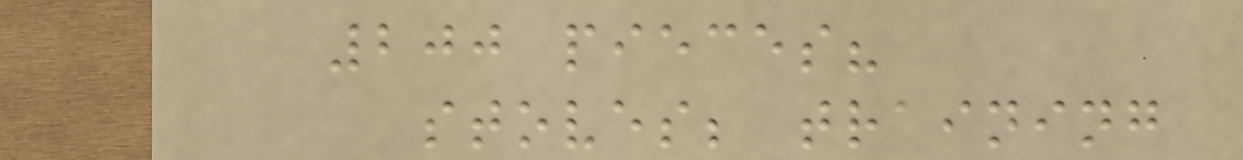200 pieces?
stoves; training
